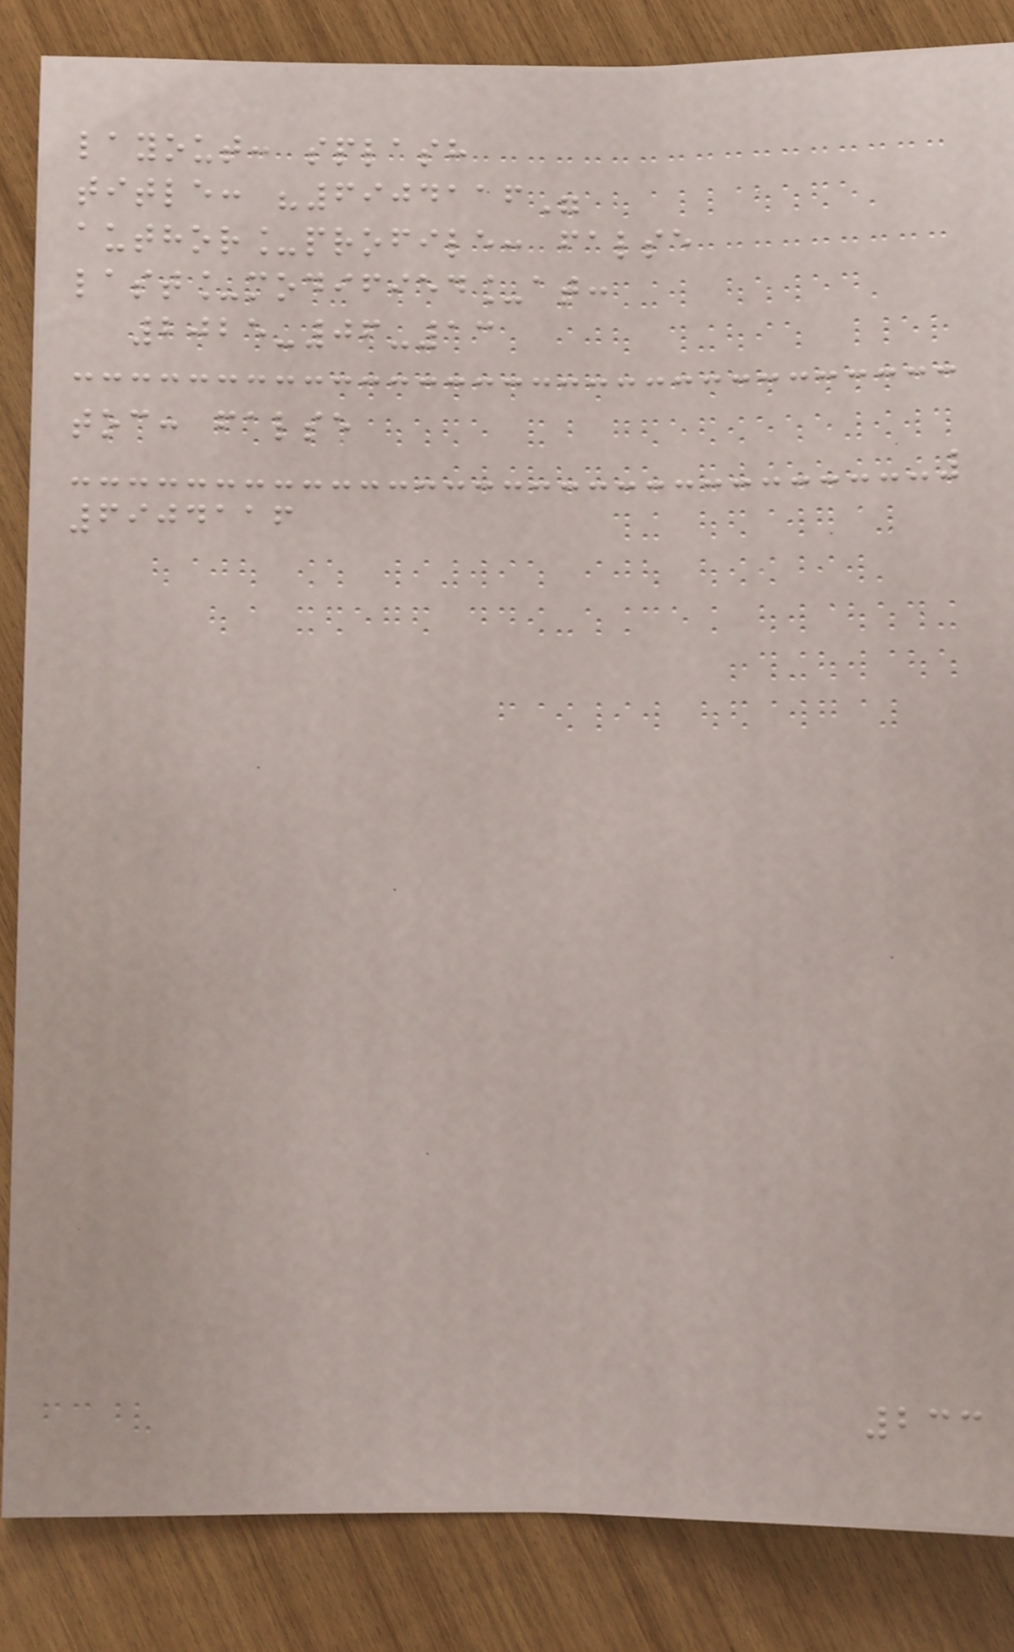layout: splash
title: "6904116"
author_profile: false
last_modified_at:
2025-06-13
toc: false
6904116
233
